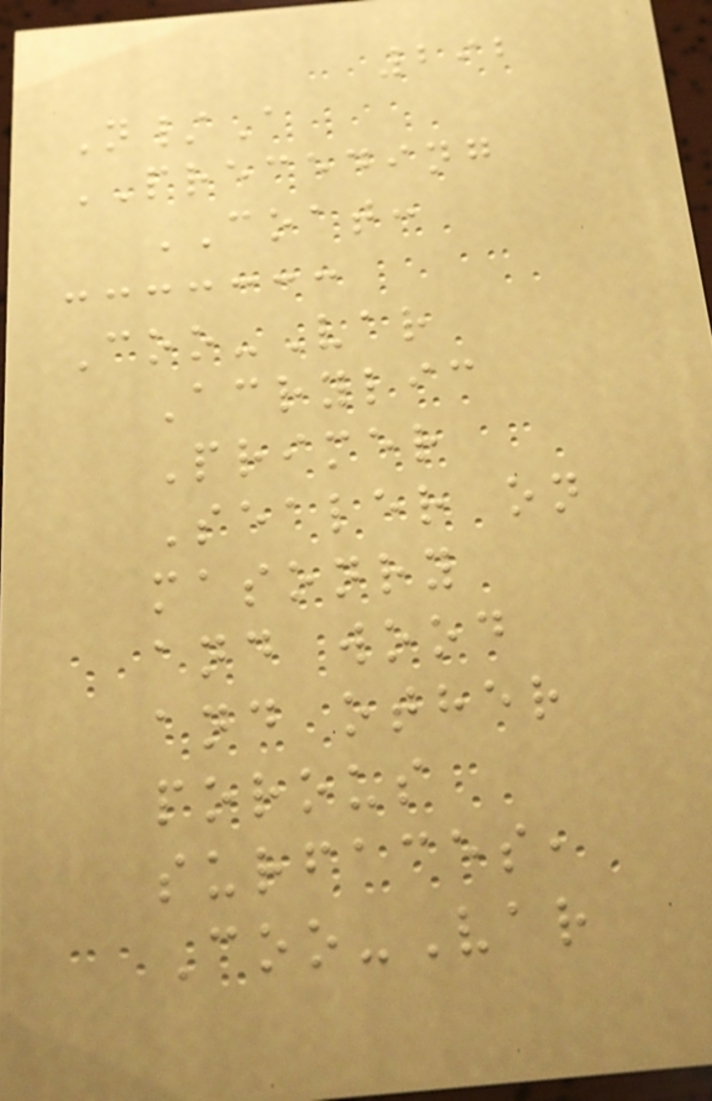292
N/A
PRECEDING
COAT:
Coo-Var
Acrylic
Primer
Sealer on
masonry
and wood
and other
porous
surfaces,
Coo-Var
